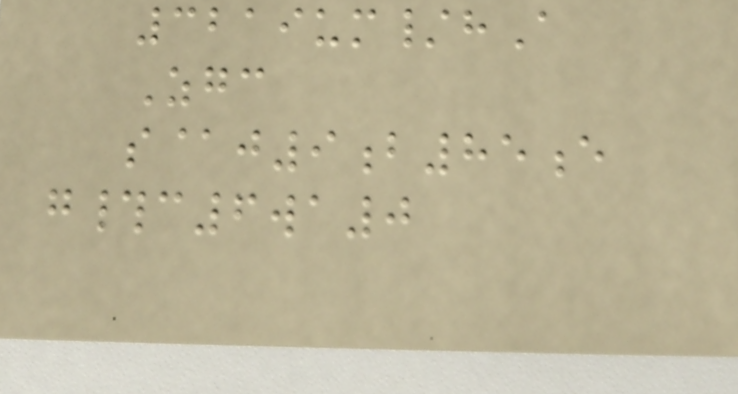3219um/hA
Zgc
s@j9b85e
g#c6wa0
